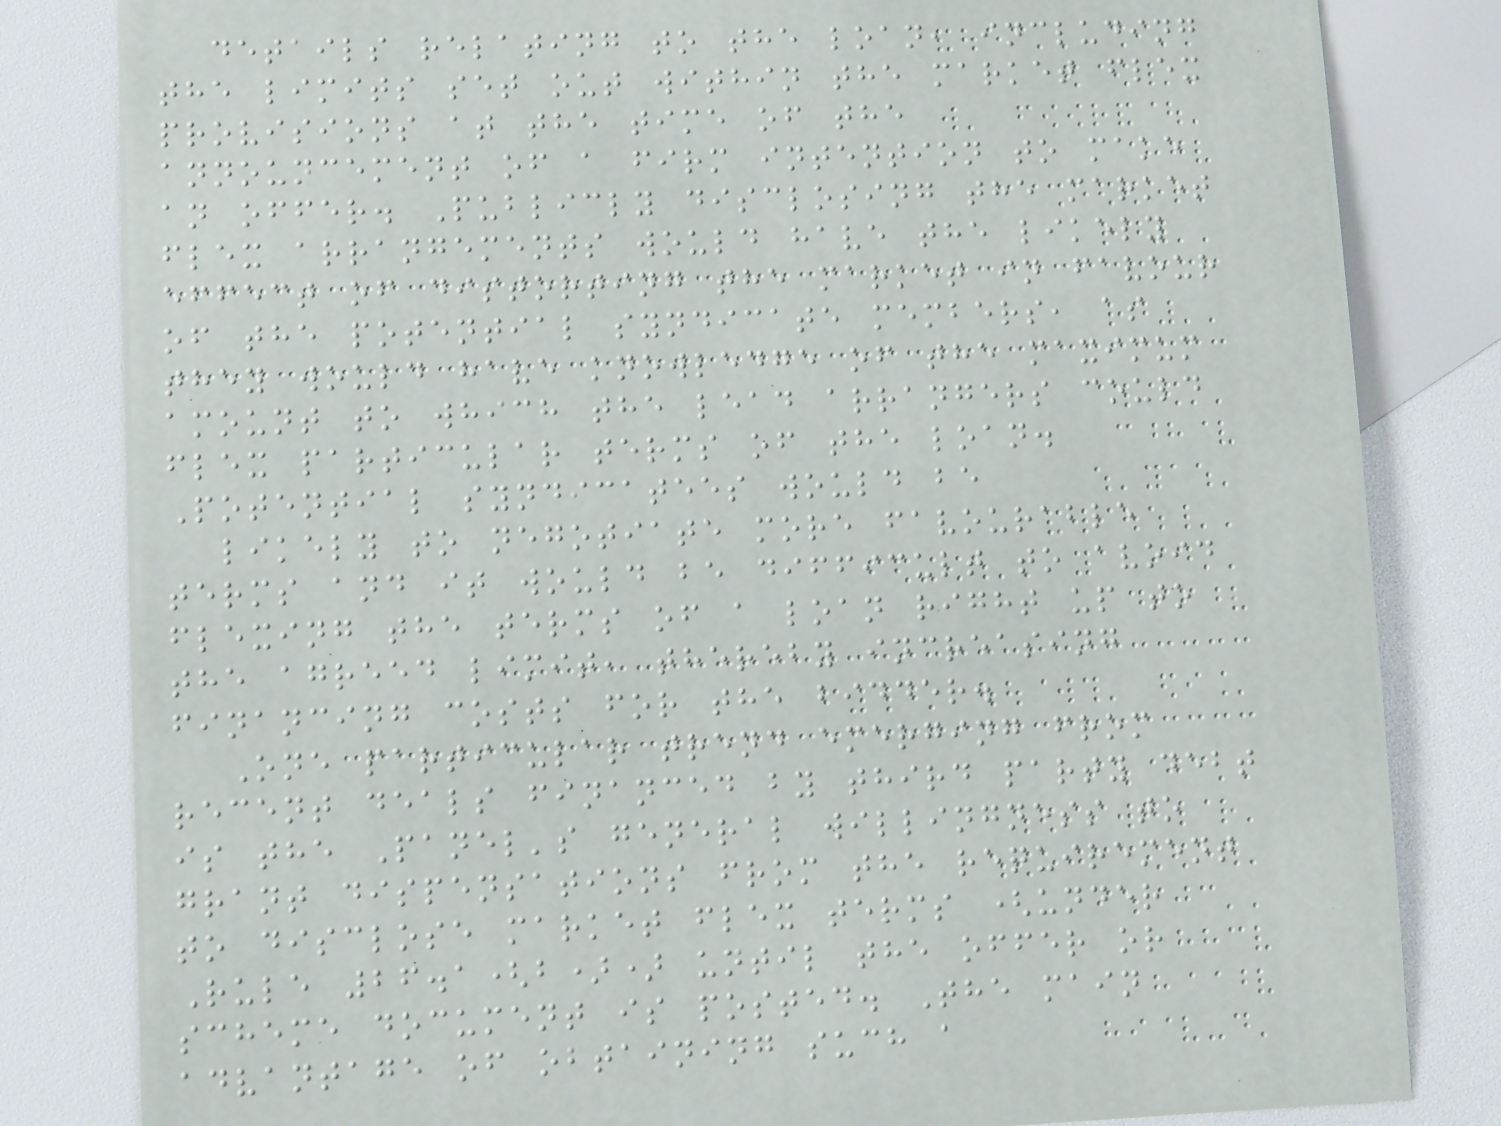details relating to the loan, including
the limits set out within the market flex
provisions at the time of the
announcement of a firm intention to make
an offer. Publicly disclosing the market
flex arrangements would have the likely
effect of distorting the market in favour
of the potential syndicate members, as
they would have knowledge of the maximum
amount to which the lead arrangers could
flex particular terms of the loan.
Potential syndicatees would be
likely to negotiate more favourable
terms and it would be difficult to avoid
flexing the terms of a loan right up to
the agreed limit, thereby increasing
financing costs for the bidder.
One particular trend emerging from
recent deals financed by third party debt
is the Panel's general willingness to
grant dispensations from the requirement
to disclose market flex terms (under
Rule 26.1(b)) until the offer or
scheme document is posted. The main
advantage of obtaining such a
